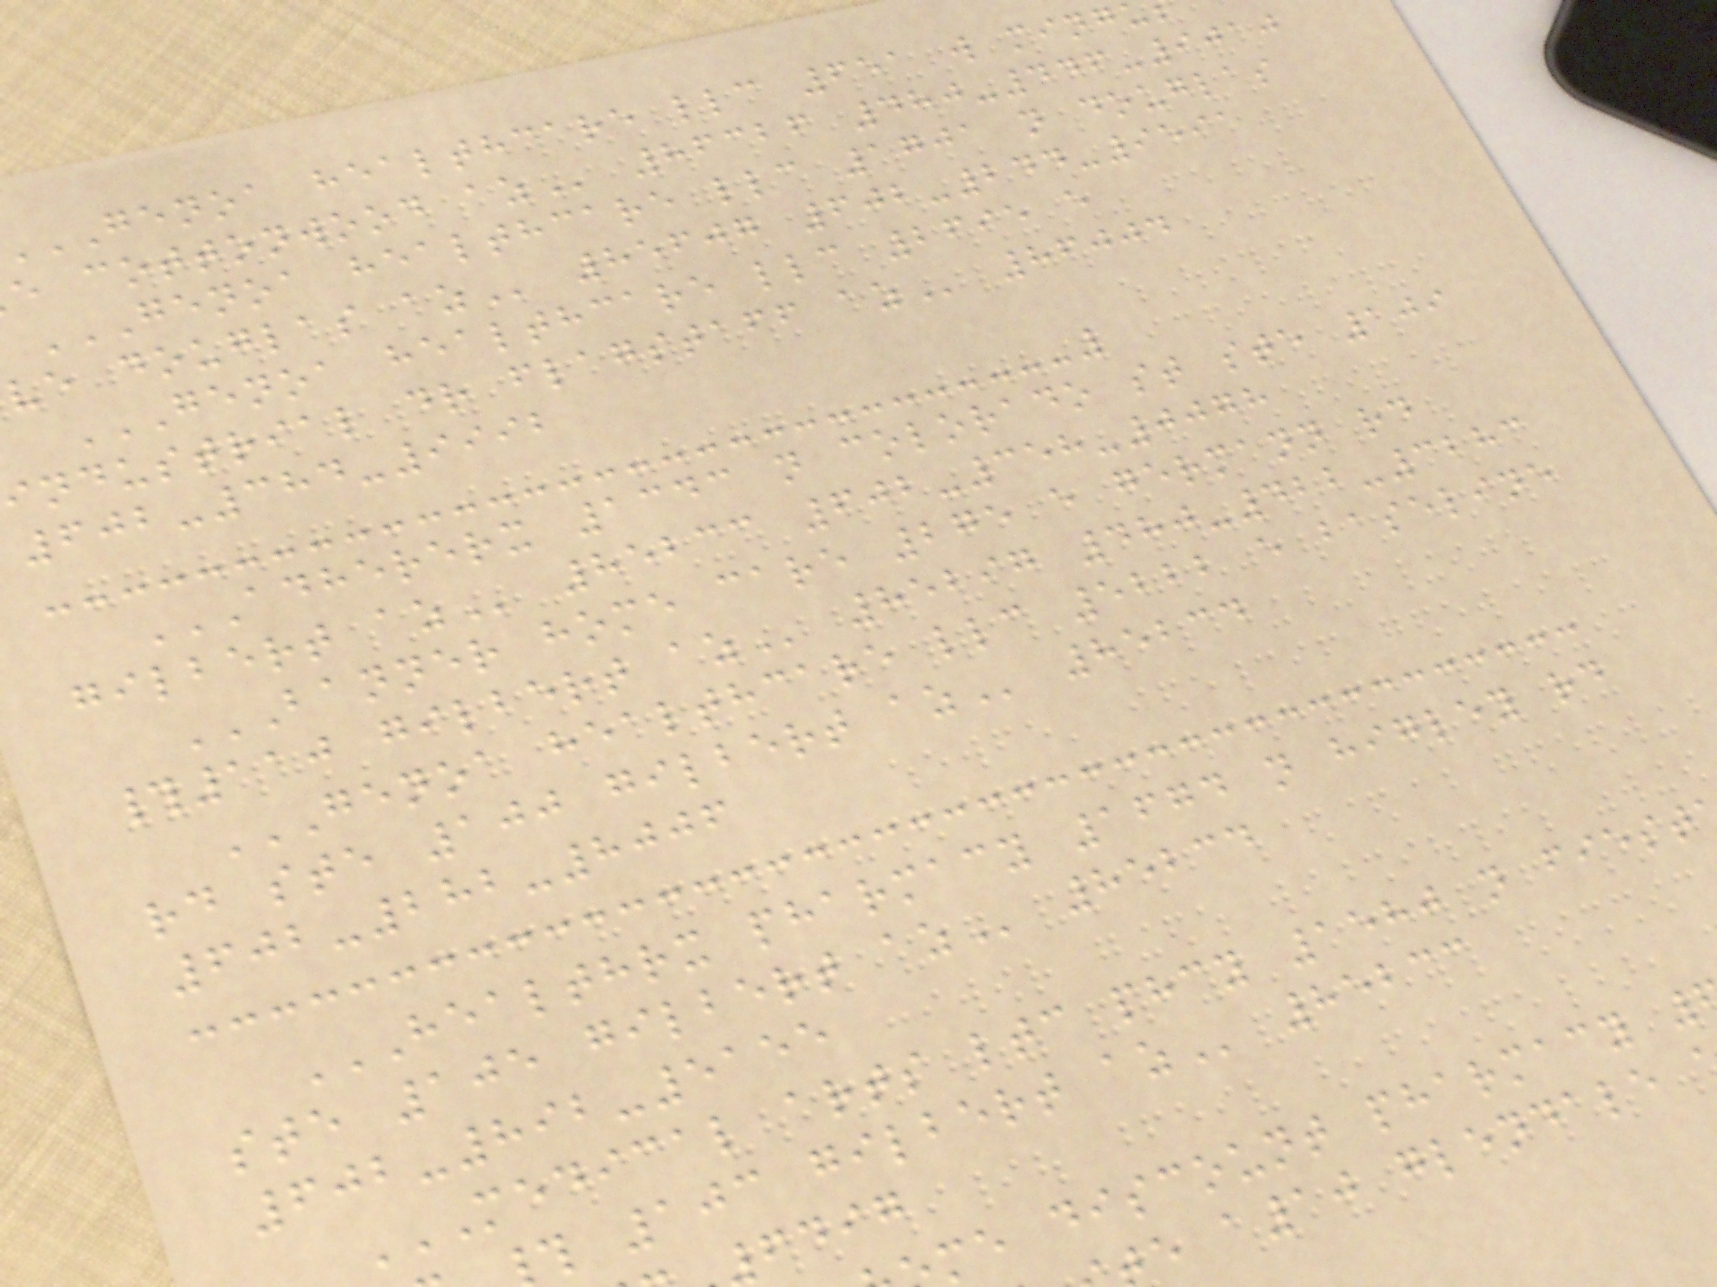GENOA healthcare llc 651 w
e cottonwood
GENOA HEALTHCARE LLC 1701 N DOUGLAS
ve douglas
GENOA HEALTHCARE LLC 2695 E
industrial dr flagstaff
602-384-9992
ADHERERX 1343 N COLORADO ST STE 109
BANNER HOME CARE 275 E GERMANN RD
#110 gilbert
GENOA HEALTHCARE LLC 5222 E BASELINE
rd ste 100 gilbert
602-282-8006
HEALTHRX PHARMACY 1674 N HIGLEY RD
ste 105 gilbert
602-892-5155
103 gilbert
fdig
me discount pharmacy
e a10 glendale
